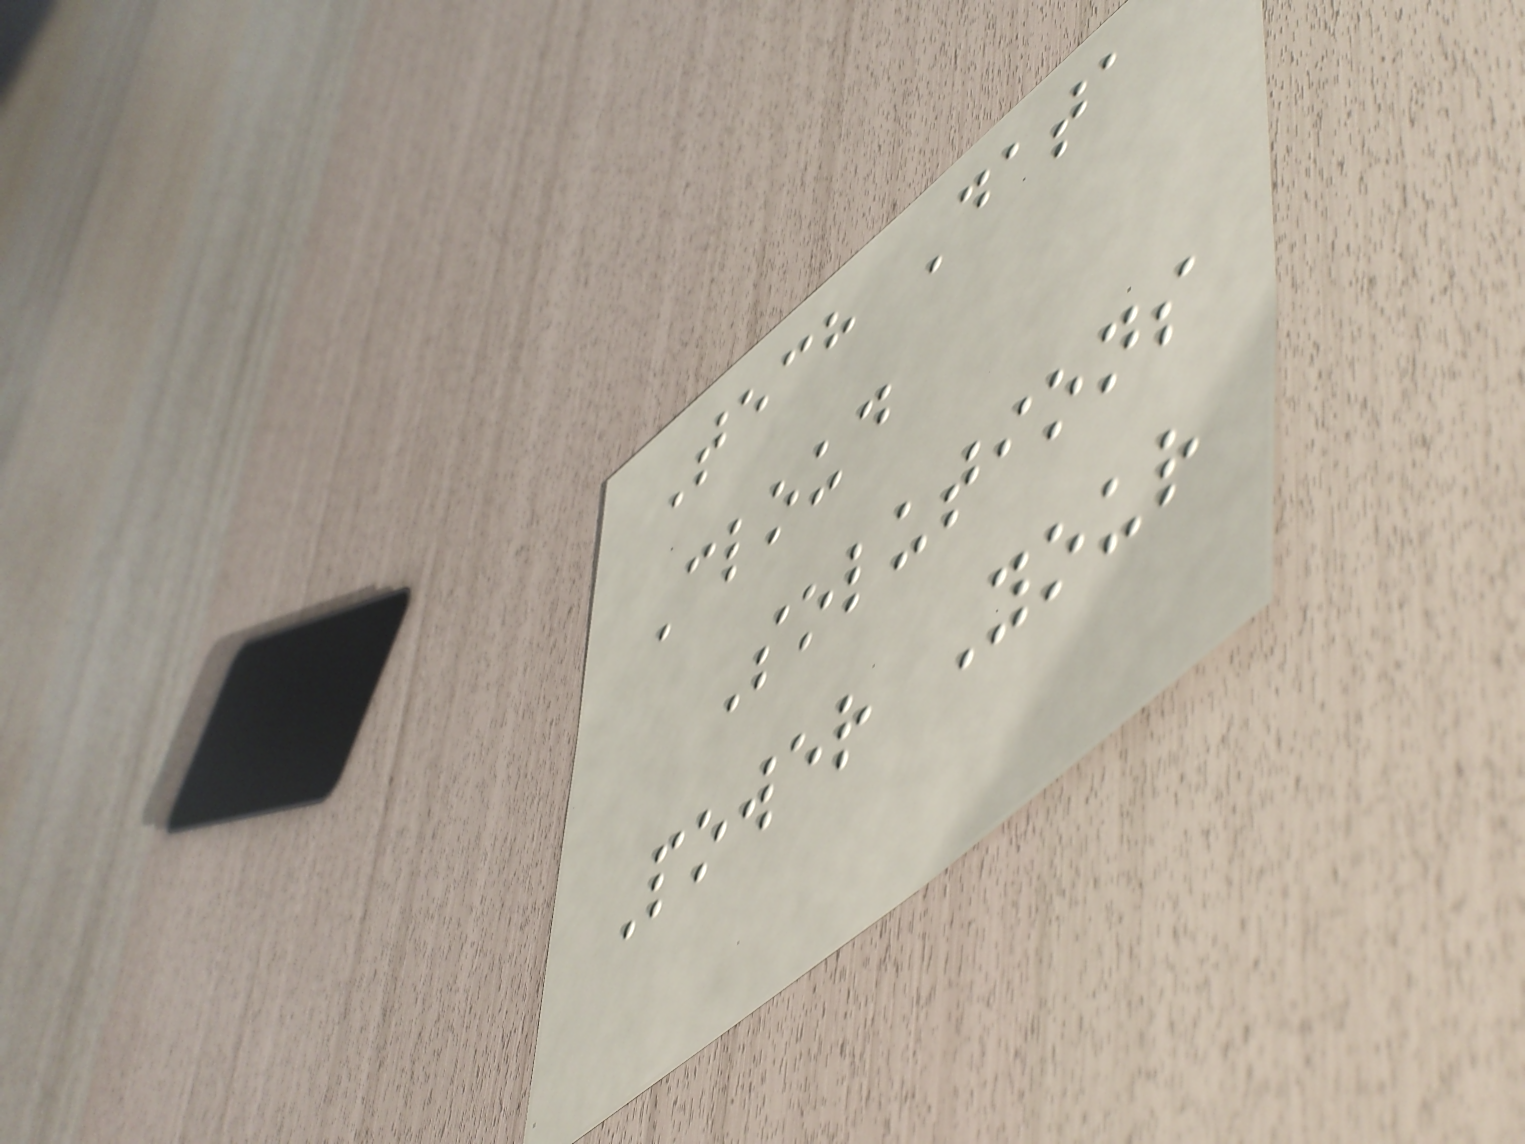Tech Data
Cloud
Solutions
Power Your
